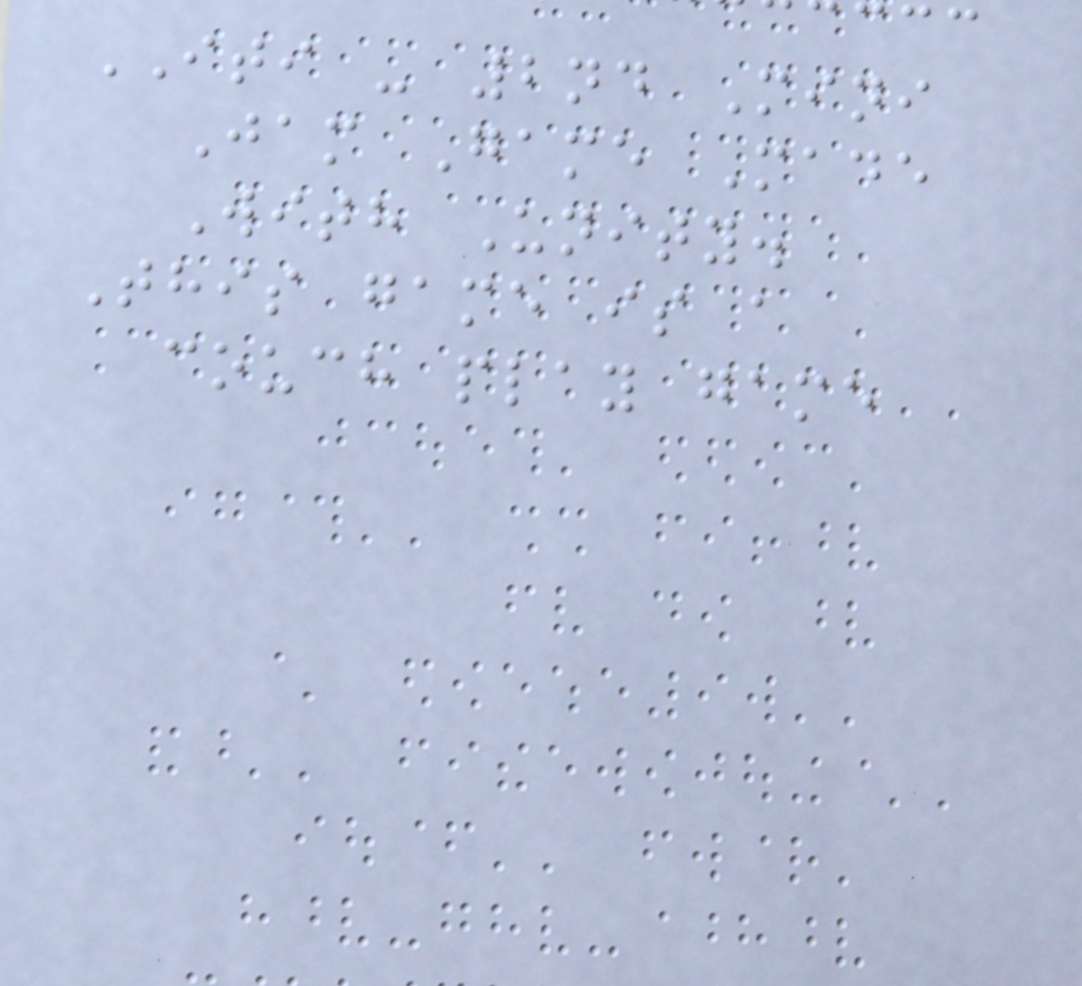ITI - 2nd Mini
Jam Game Made
With Unity.
This game is a
couch play game
